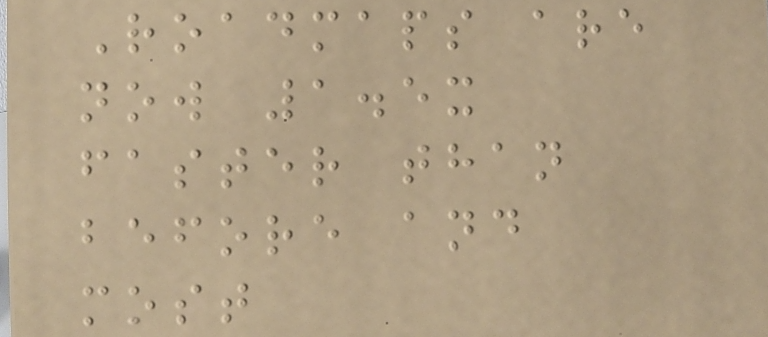Roadmaps are
now 1.5x
faster than
before and
most
